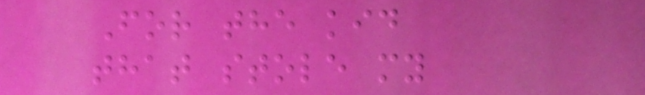For the kid
that stole my
